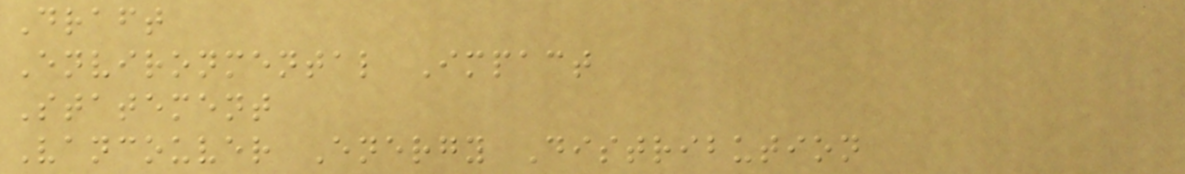Draft
Environmental Impact
Statement
Vancouver Energy Distribution
